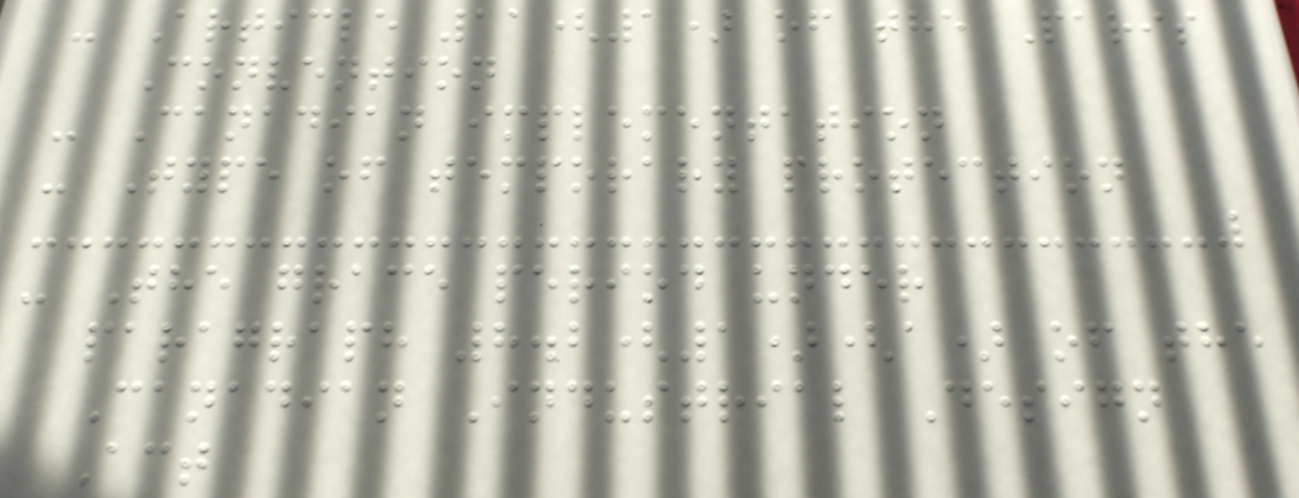- Article 11(1) of the Paris
Convention
- Canadian implementation
- Type of temporary protection
- The grace period under
paragraph 8.2(1)(a) of the
Canadian Industrial Design
Act
